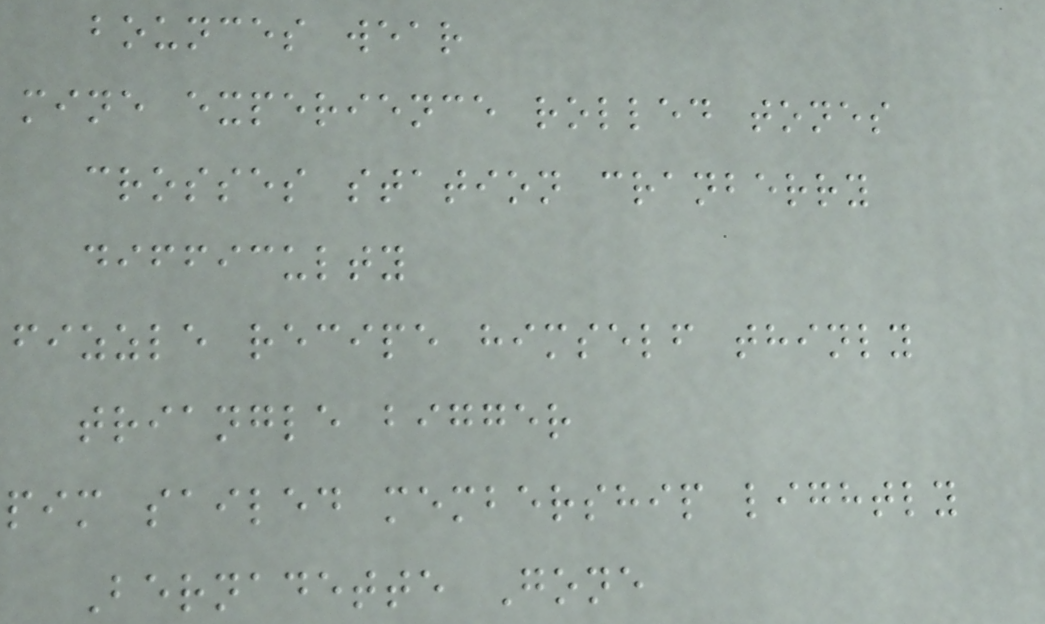bounces wear
mine experience rolled tones
crosses station cranberry
difficulty
fizzle recipe himself thinly
triangle bigger
pim sailed membership lightly
Bernadette Gone
